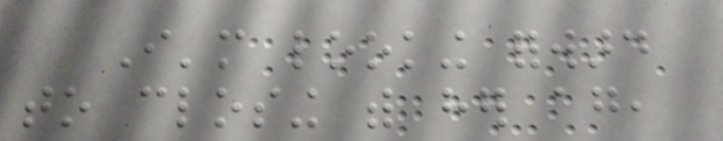I'm looking forward
to closing with her again,
